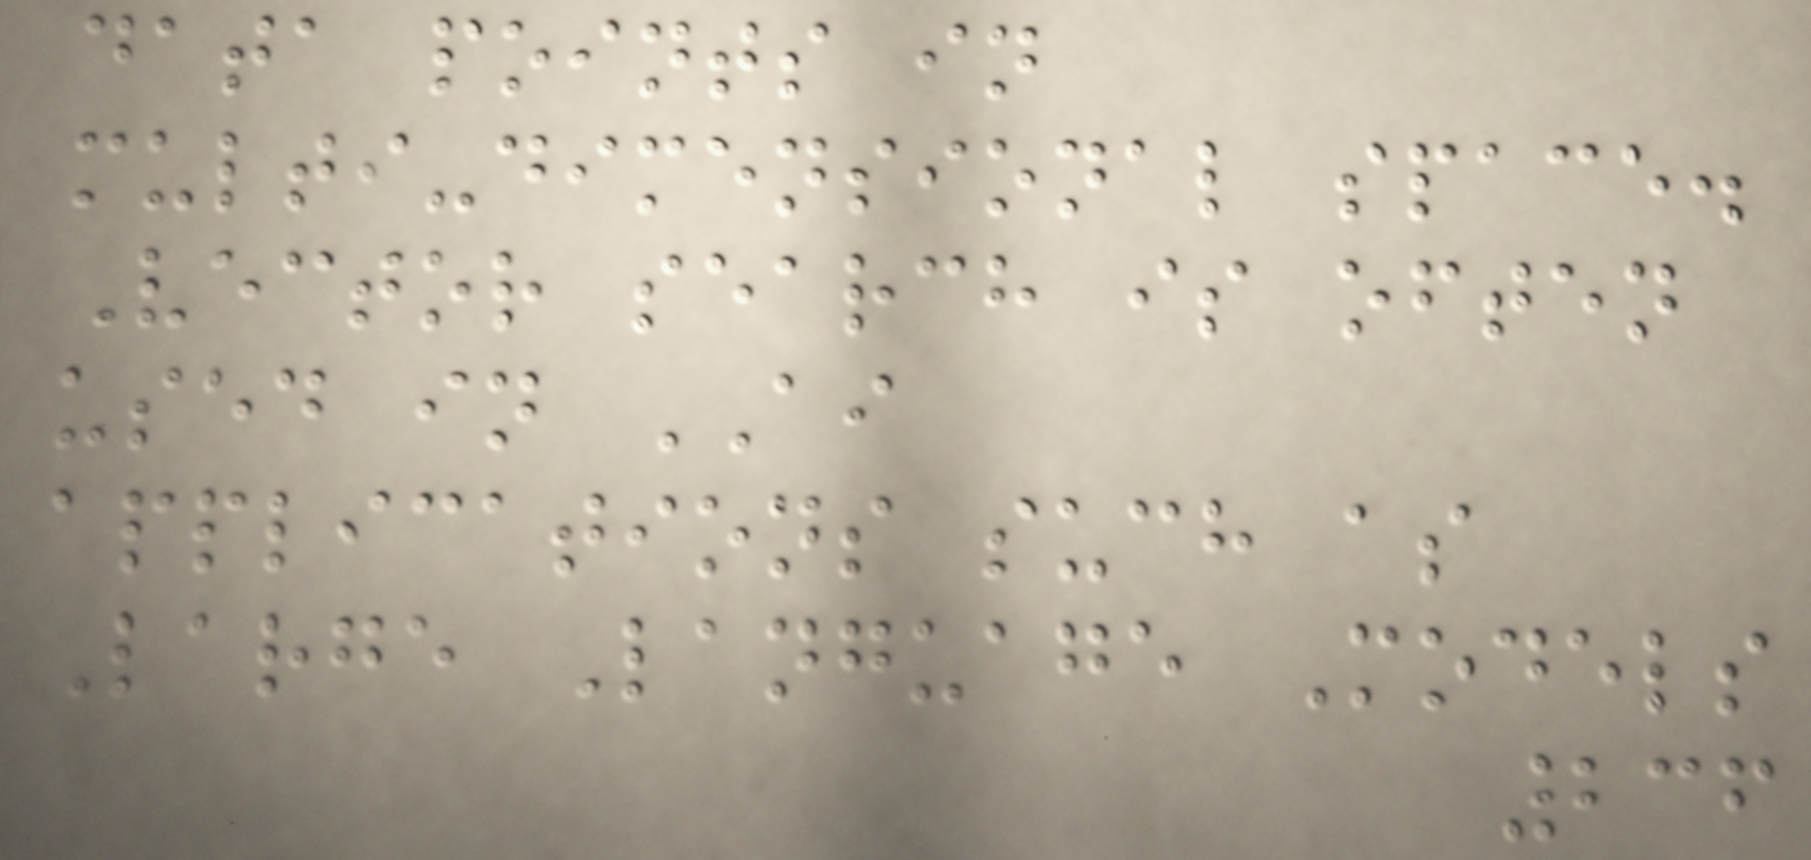data points in
multi-dimensional space.
Vector search is often
used in AI
applications such as
Large Language Models
236
